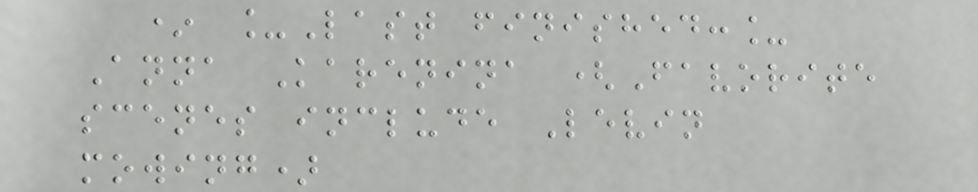* _Last finished:_
Anna Karenina (Favorite
scenes include Levin
mowing)
